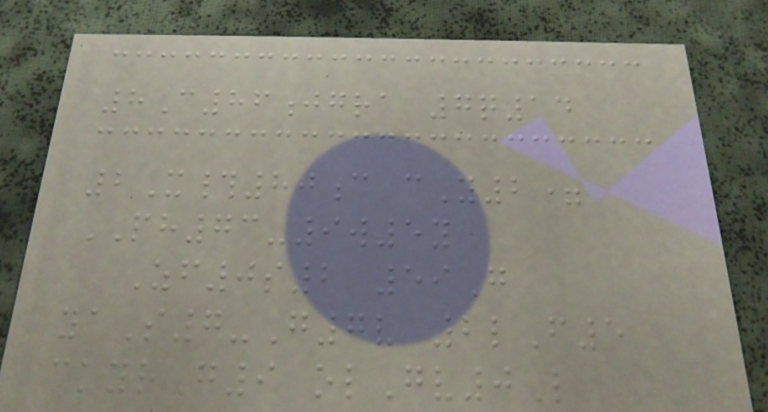8C86jgra 7q14
2X#80c cY2=
PH73-9w5y
Zf0s2 59G
yaS7-G7v 2lF5
ckyrG9 olGv0L
